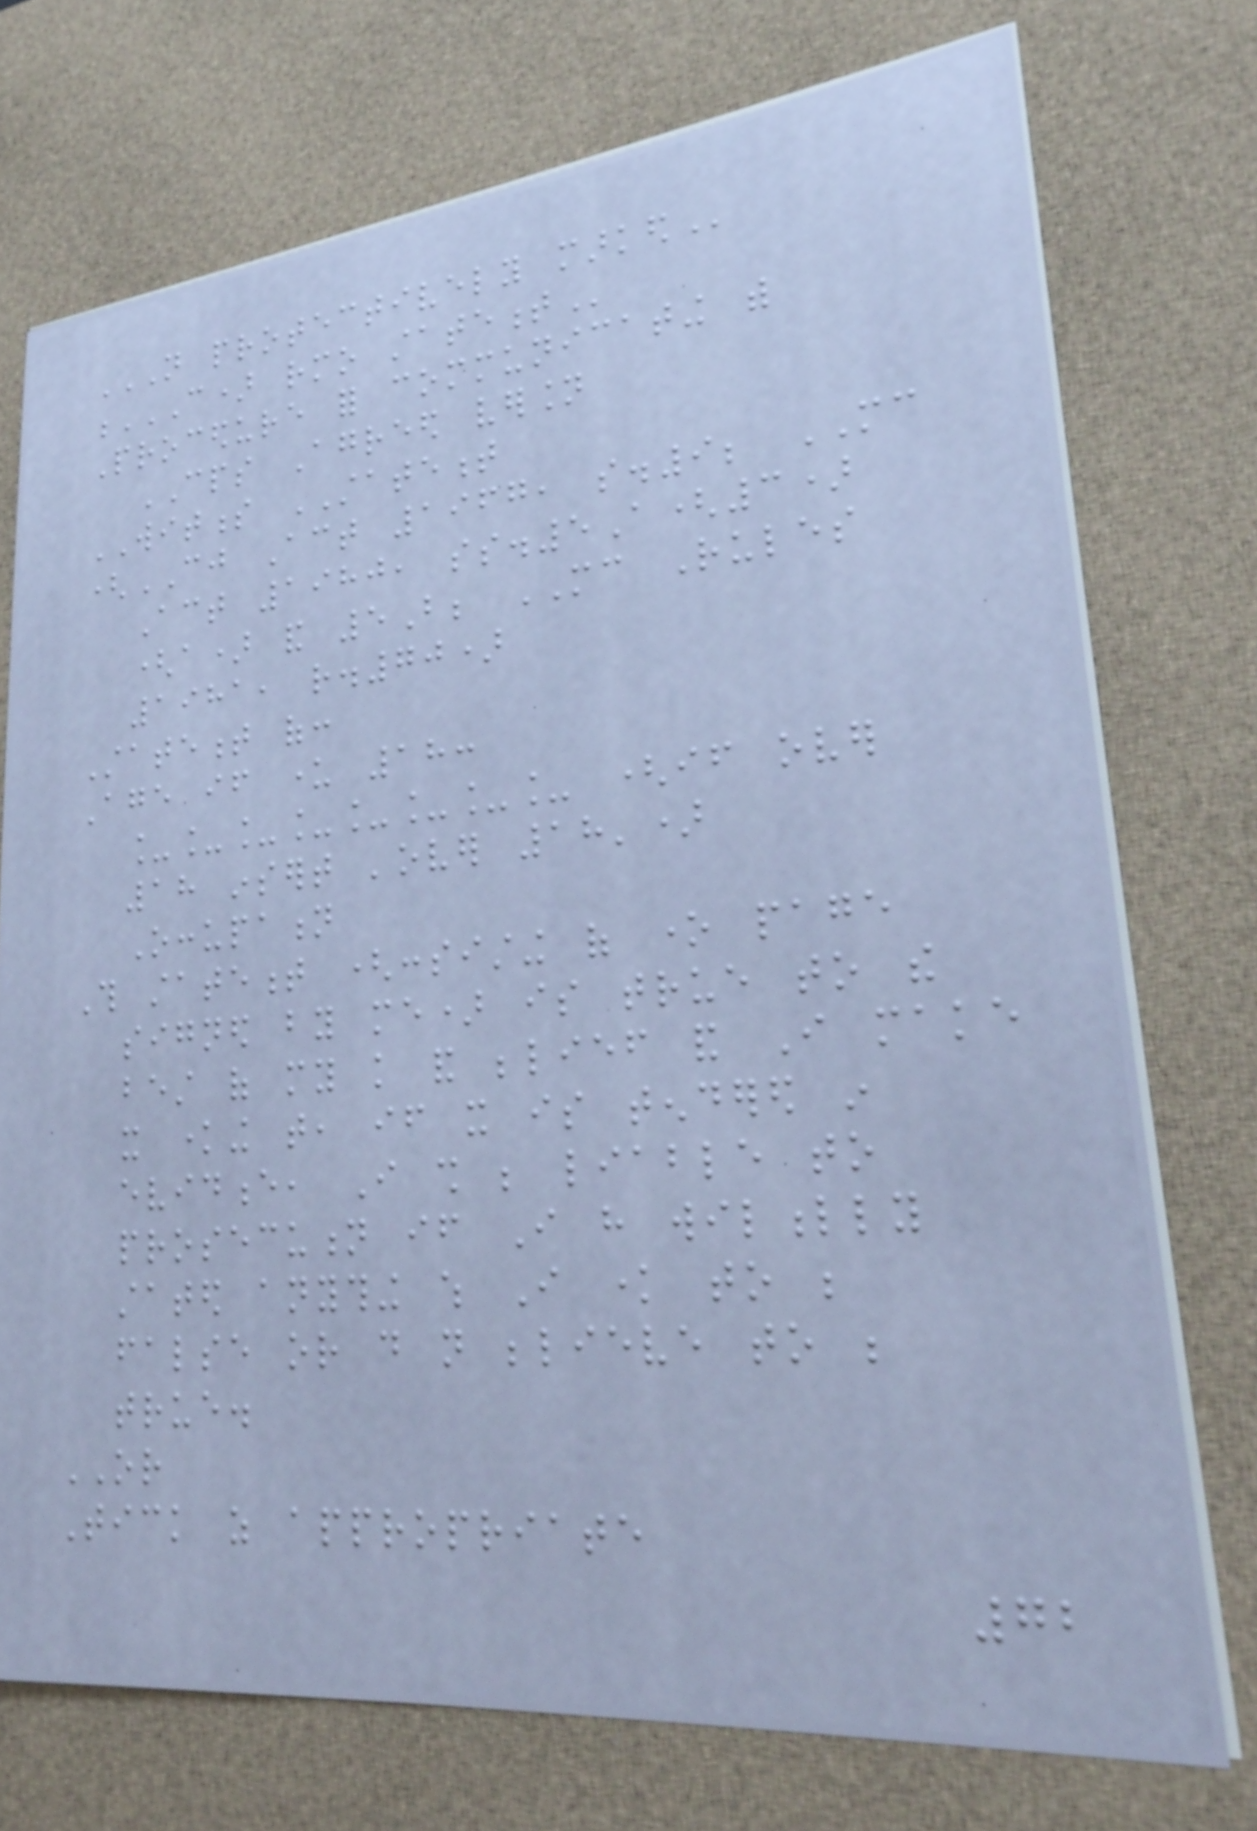NOT PROTECTIVELY MARKED
C) RMO STATEMENT
Procedure for communicating with
CPS Agreed version
WITNESS STATEMENT
(CJ Act 1967, s.9; MC
Act 1980, ss.5A(3)
(a) and 5B; MC Rules
1981, r.70)
Statement of:
Age if under 18:
________ (if over
18 insert 'over 18')
Occupation
This statement (consisting of one page
signed by me) is true to the
best of my knowledge and belief and I make
it knowing that, if it is tendered in
evidence, I shall be liable to
prosecution if I have wilfully
stated anything which I know to be
false or do not believe to be
true.
OR
Tick as appropriate
72
